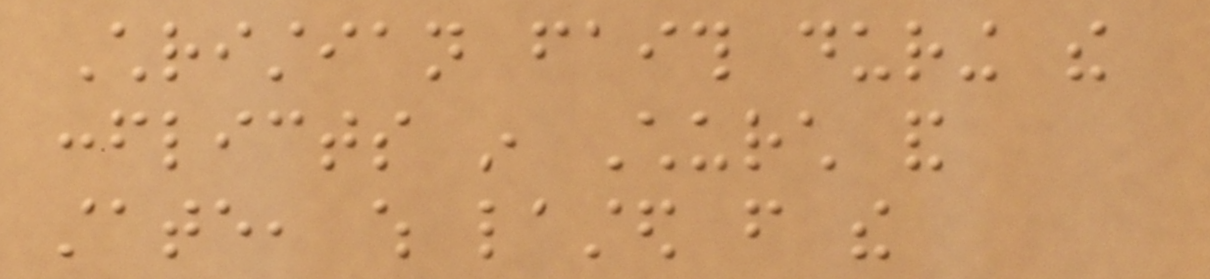Christian faith during the
conflicts in Church and
state, which lasted from the
